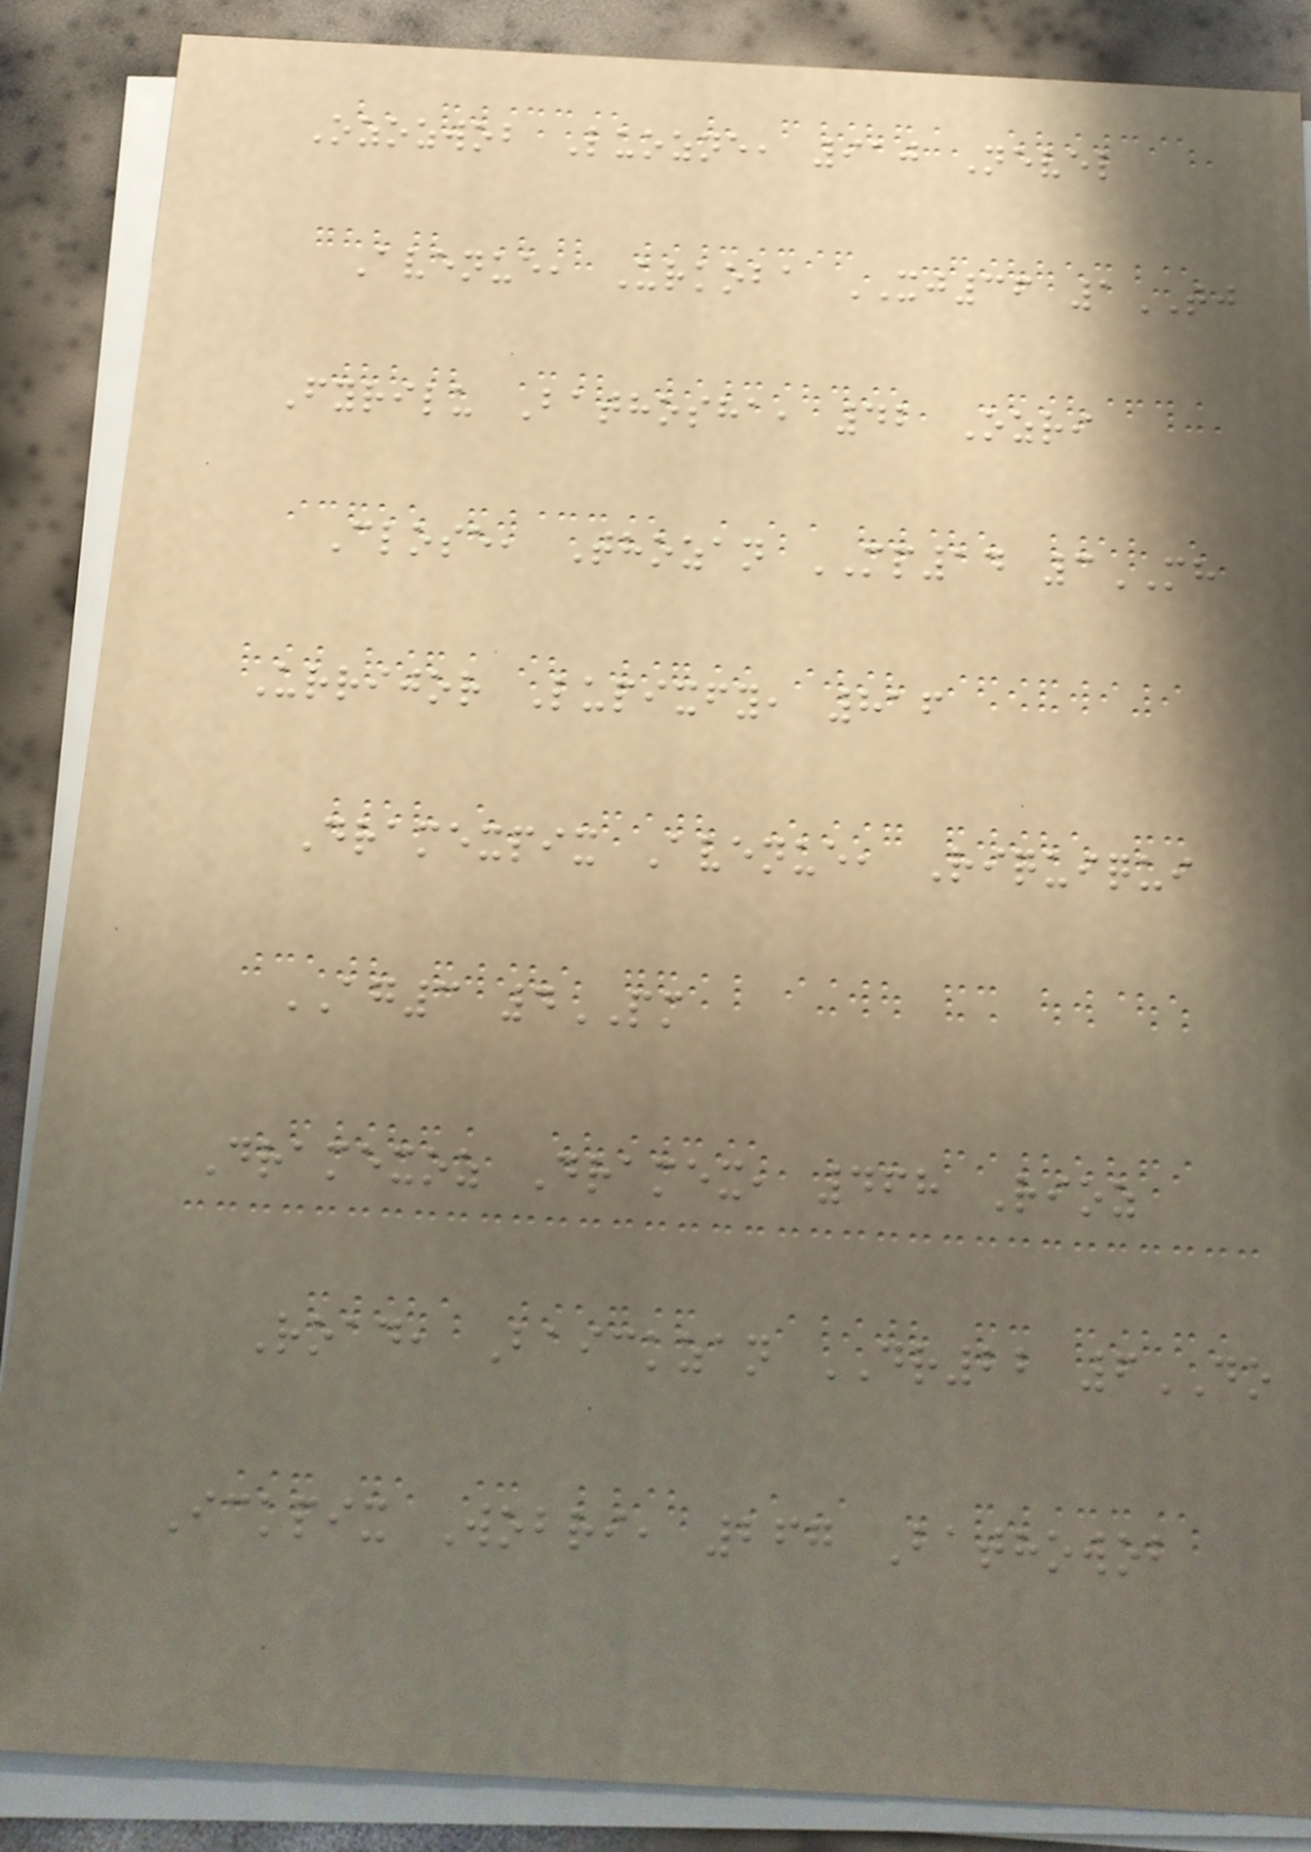Ozozwob Luozne, 910 Nevel
Avenue, Urkoba XJ36 1TJ
Fyrilu Bathosha, 42 Ozri
Close, Thozan MP14 3MH
Urrijor Lupixfy, 816
Dramexpix Avenue, Riquiqui
AG3 4PM
Dramexoz Dramex, 468 Rioz
Road, Baickzan DR22 6DO
Ickpix Wobri, 267 Bathowob
